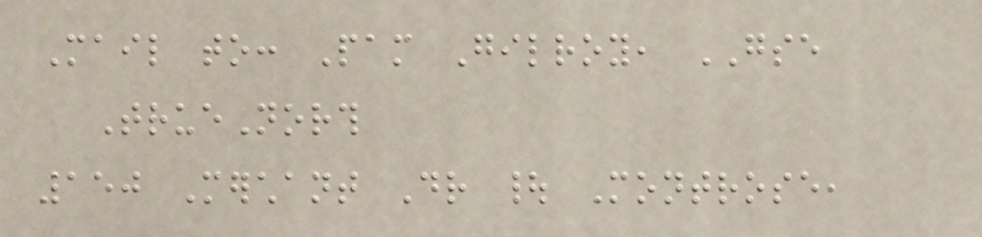Mail to: Pam Gilroy, GSE
TrueNorth
150 Merchant Dr | Montrose,
